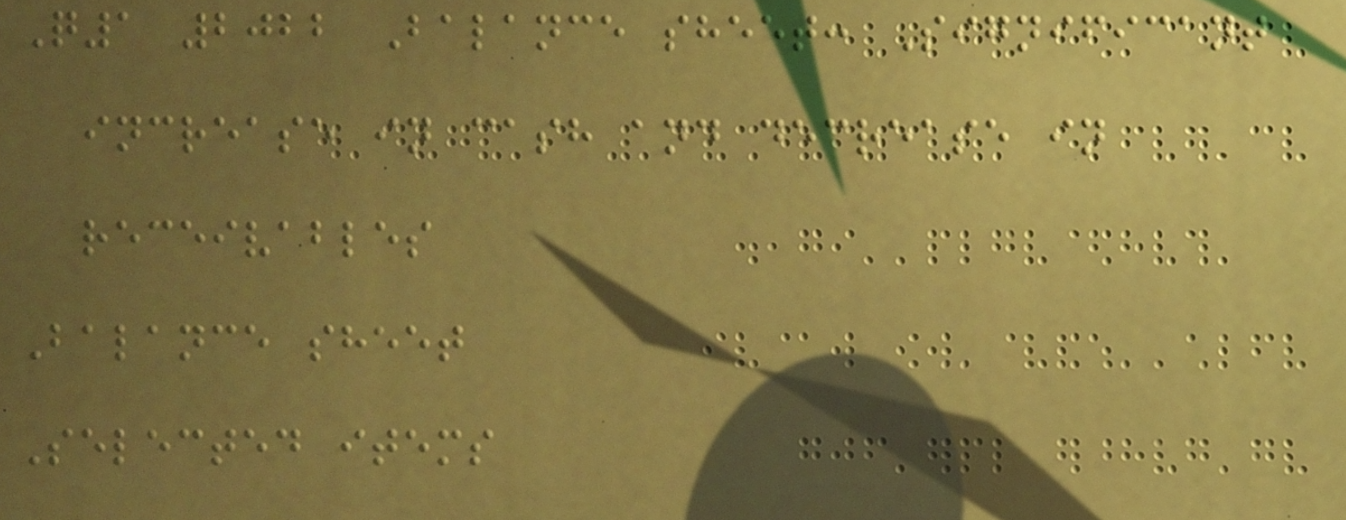Q1 2022 Balance sheet: Significant
increase in cash and decrease in
receivables
Balance sheet
Selected items
